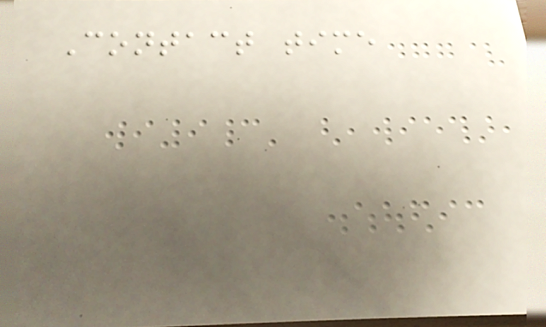Contact time
